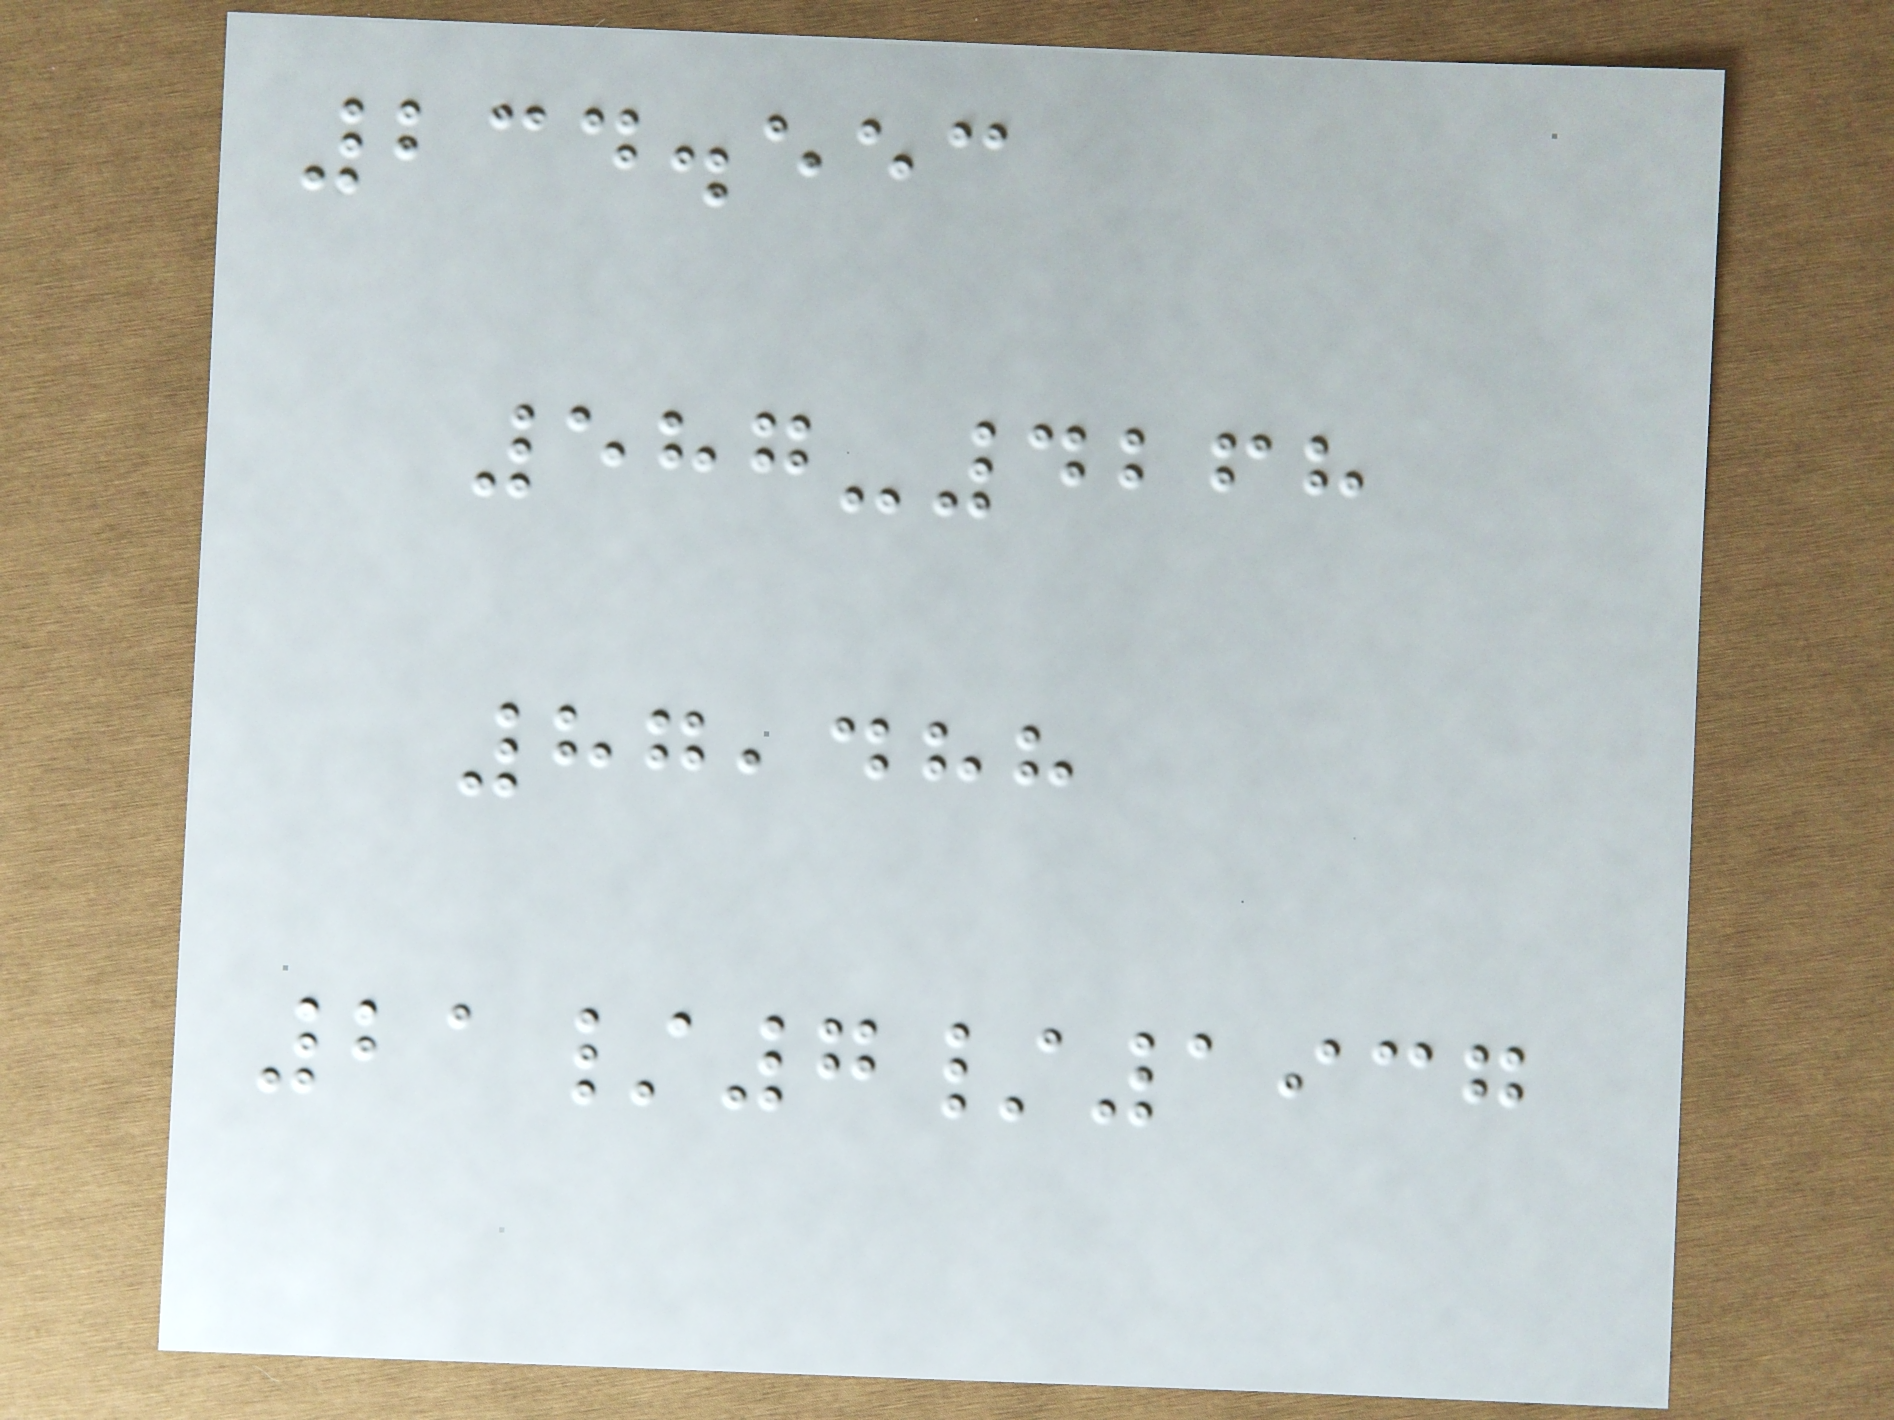234.553
587-4268
87,488
21/7/1937
